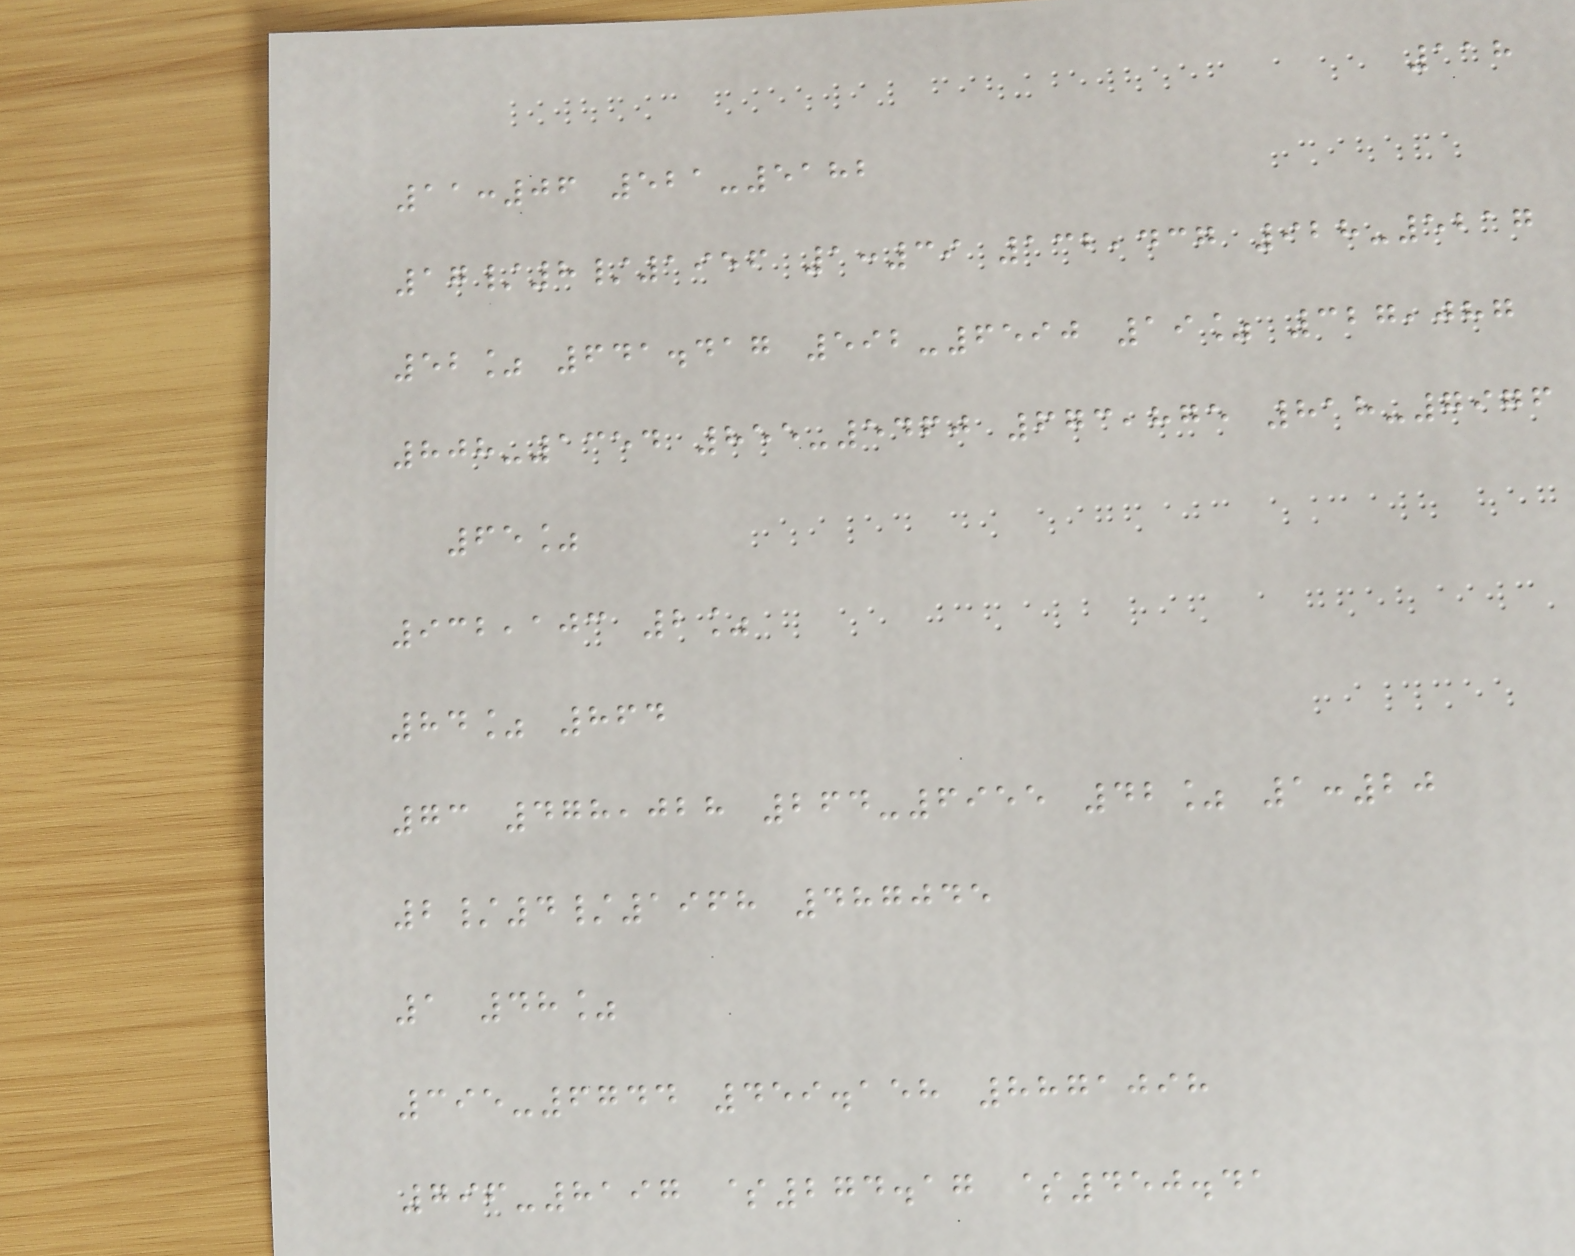118
11:06 521-5182
17/8/1956 1:39 132,437 928-5217
52% 641.417 592-6590 19% 327,087
808-1354 855-5460 673,875 818-7976
65%
932,103 2%
84% 864
73 478,028 264-6955 42% 1:20
2/4/1968 487045
1 48%
395-6744 459.158 8871098
796-8197 $274.17 $450.41
